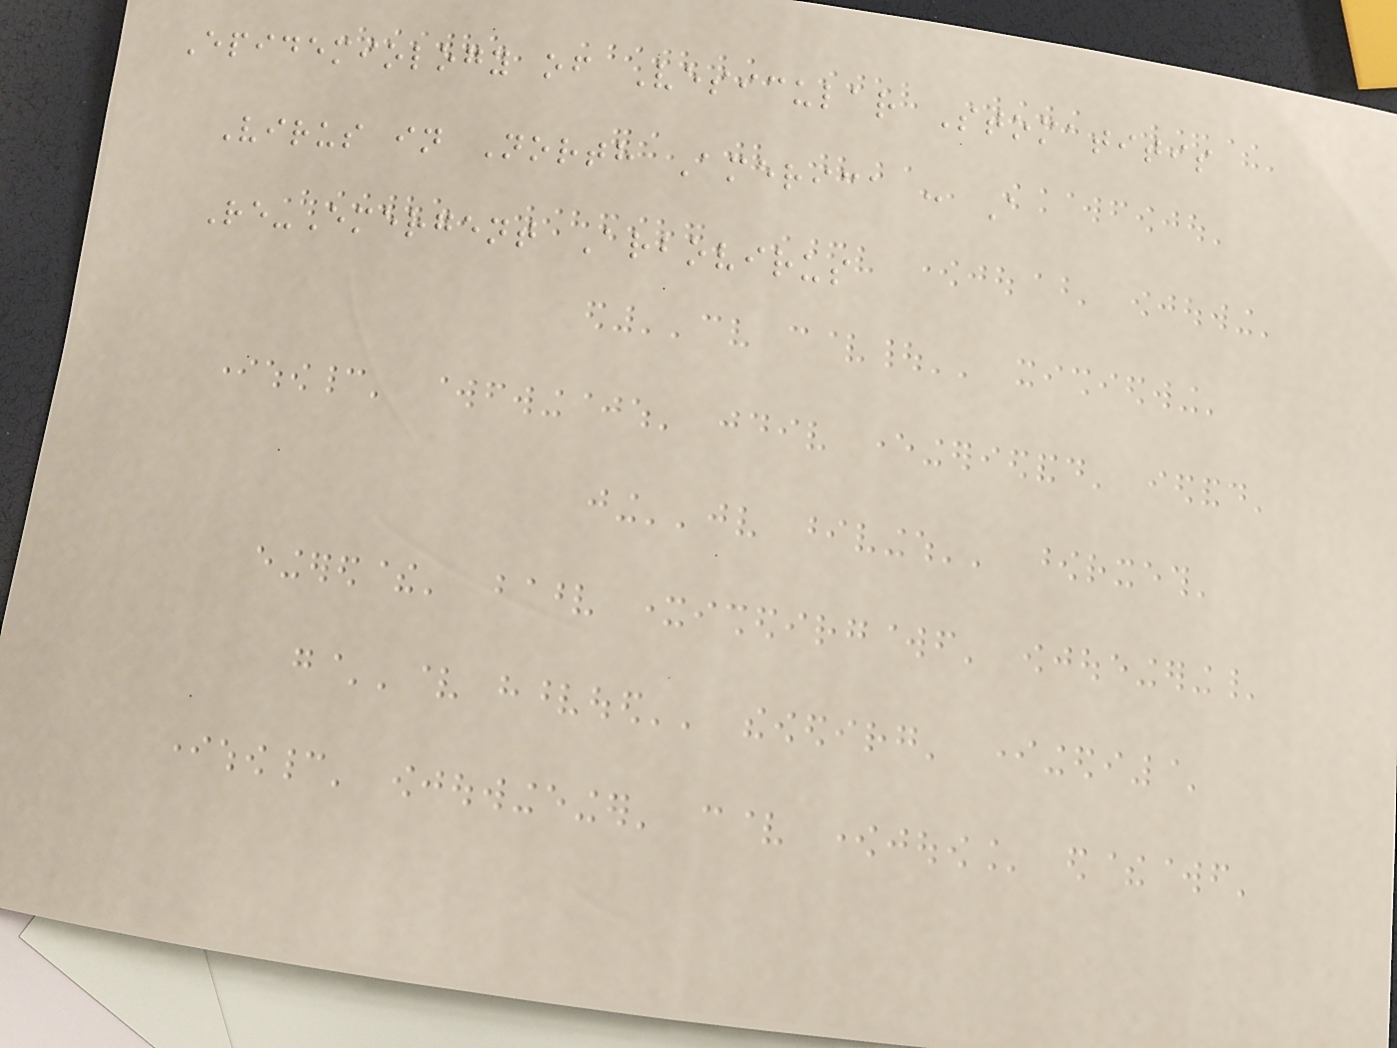Epidemiology of Vesicular Stomatitis
Virus in North America : A
Re-Emergent Arbovirus
